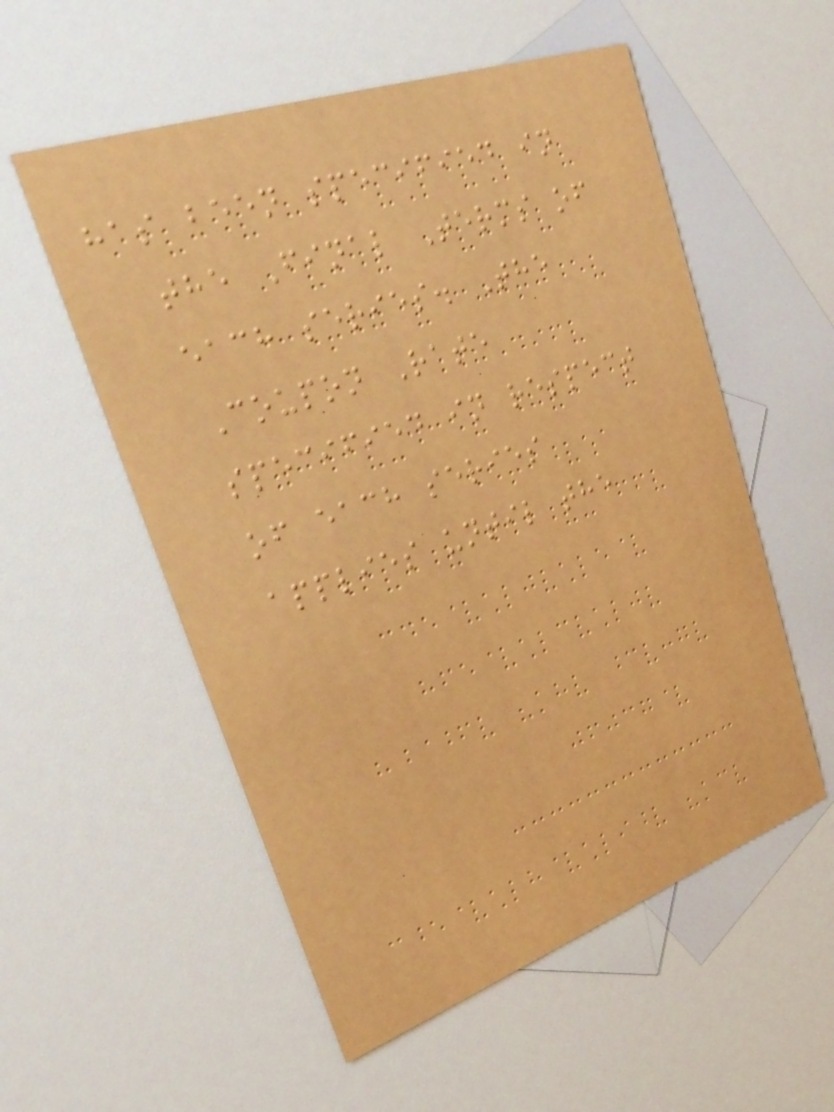has been specified in
the Final Terms of
each series. The
Coupon Rate
specified in respect
of each series
applies until the
